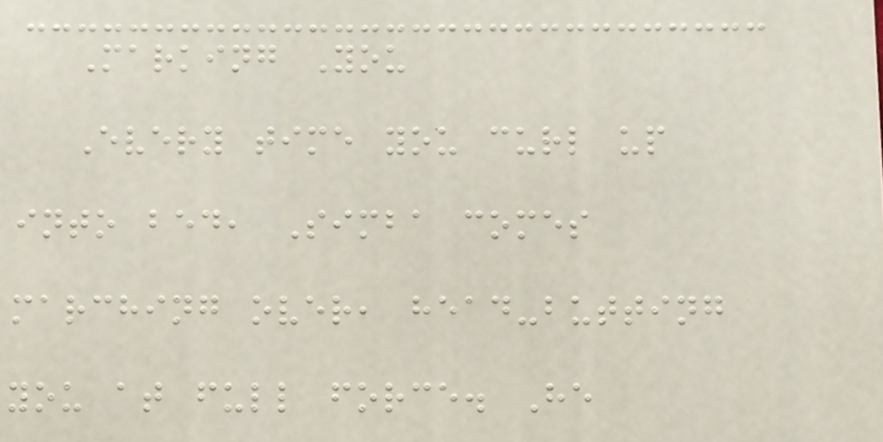Marking You
Every time you curl up
into bed, Simba comes
marching over, head-butting
you at full force. He
